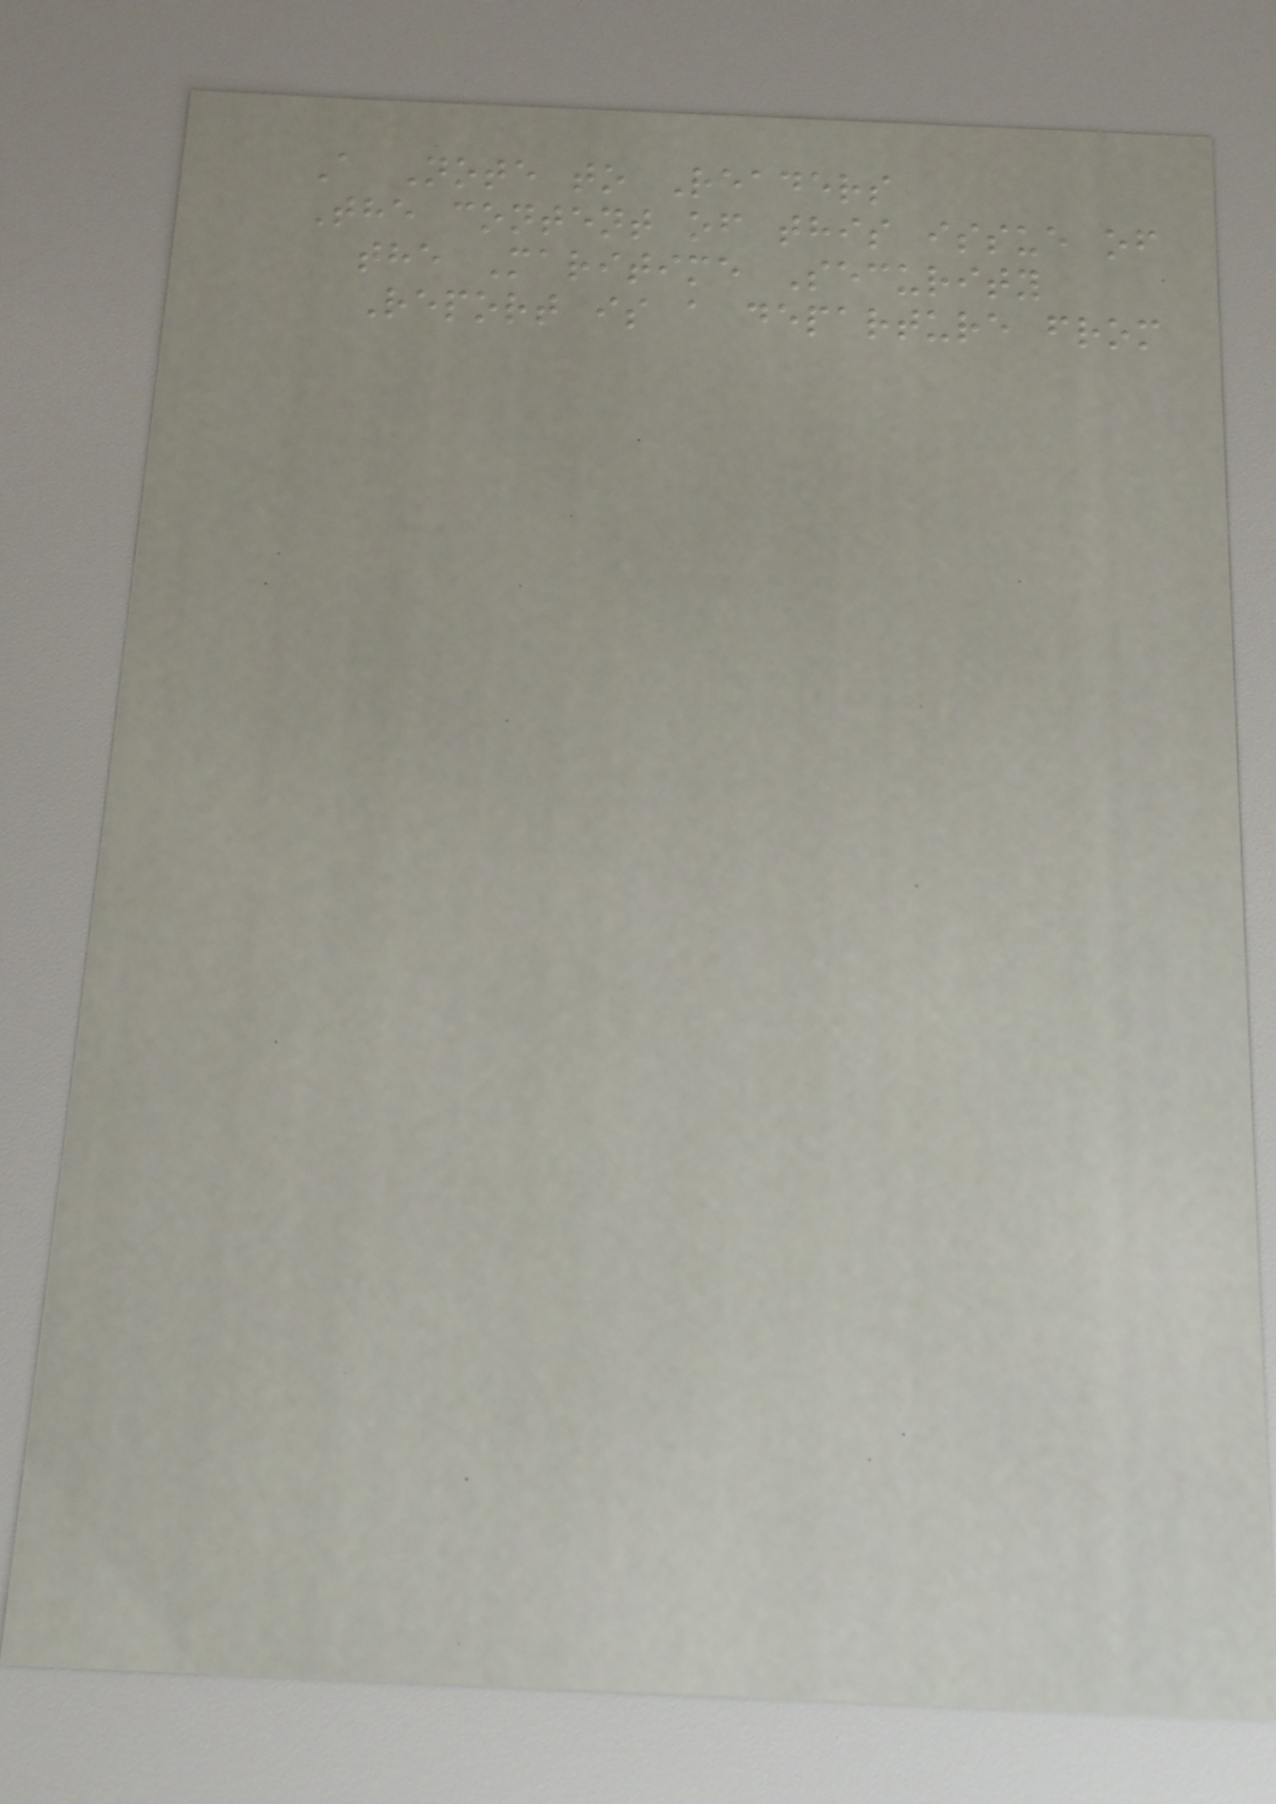A Note to Readers
The content of this issue of
the Maritime Security
Report is a departure from
